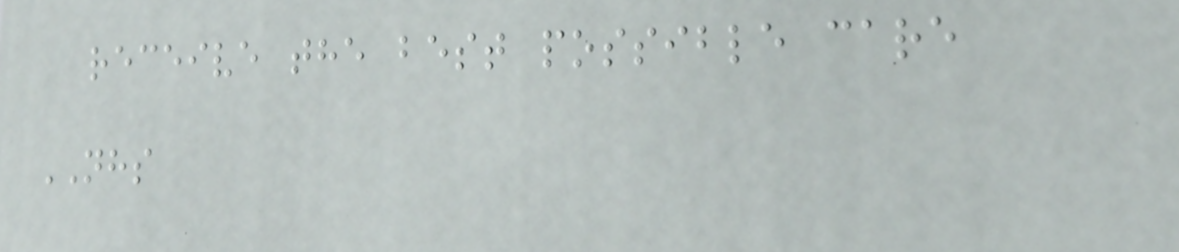receive the best possible care
NHS
